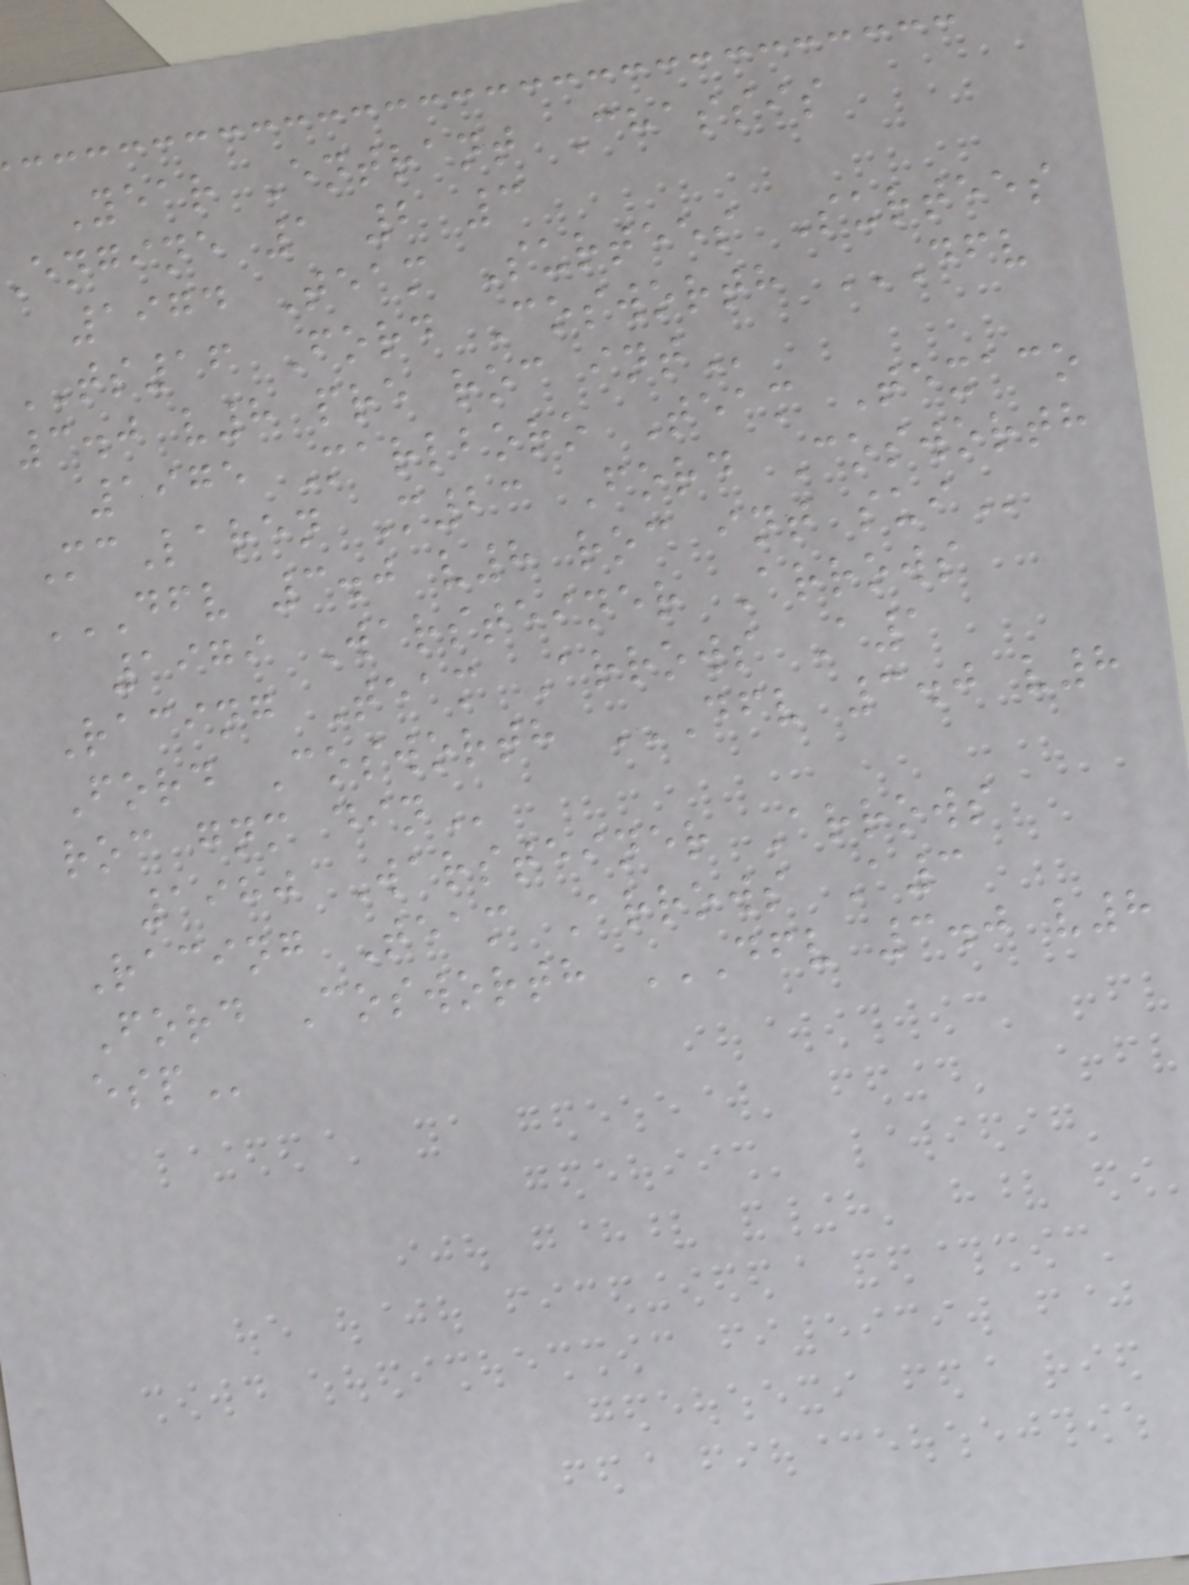Year Entrant Chassis
engine 1 2 3
1974 Team Surtees Surtees
TS16 Ford Cosworth DFV
3.0 v8 pre roc
1975 Marlboro Team Texaco
McLaren M23 Ford Cosworth
DFV 3.0 V8 ROC INT SUI
1979 Warsteiner Arrows
Racing Team Arrows A1
Ford Cosworth DFV 3.0 V8
roc gnm
1980 Warsteiner Arrows
Racing Team Arrows A3
Ford Cosworth DFV 3.0 V8
